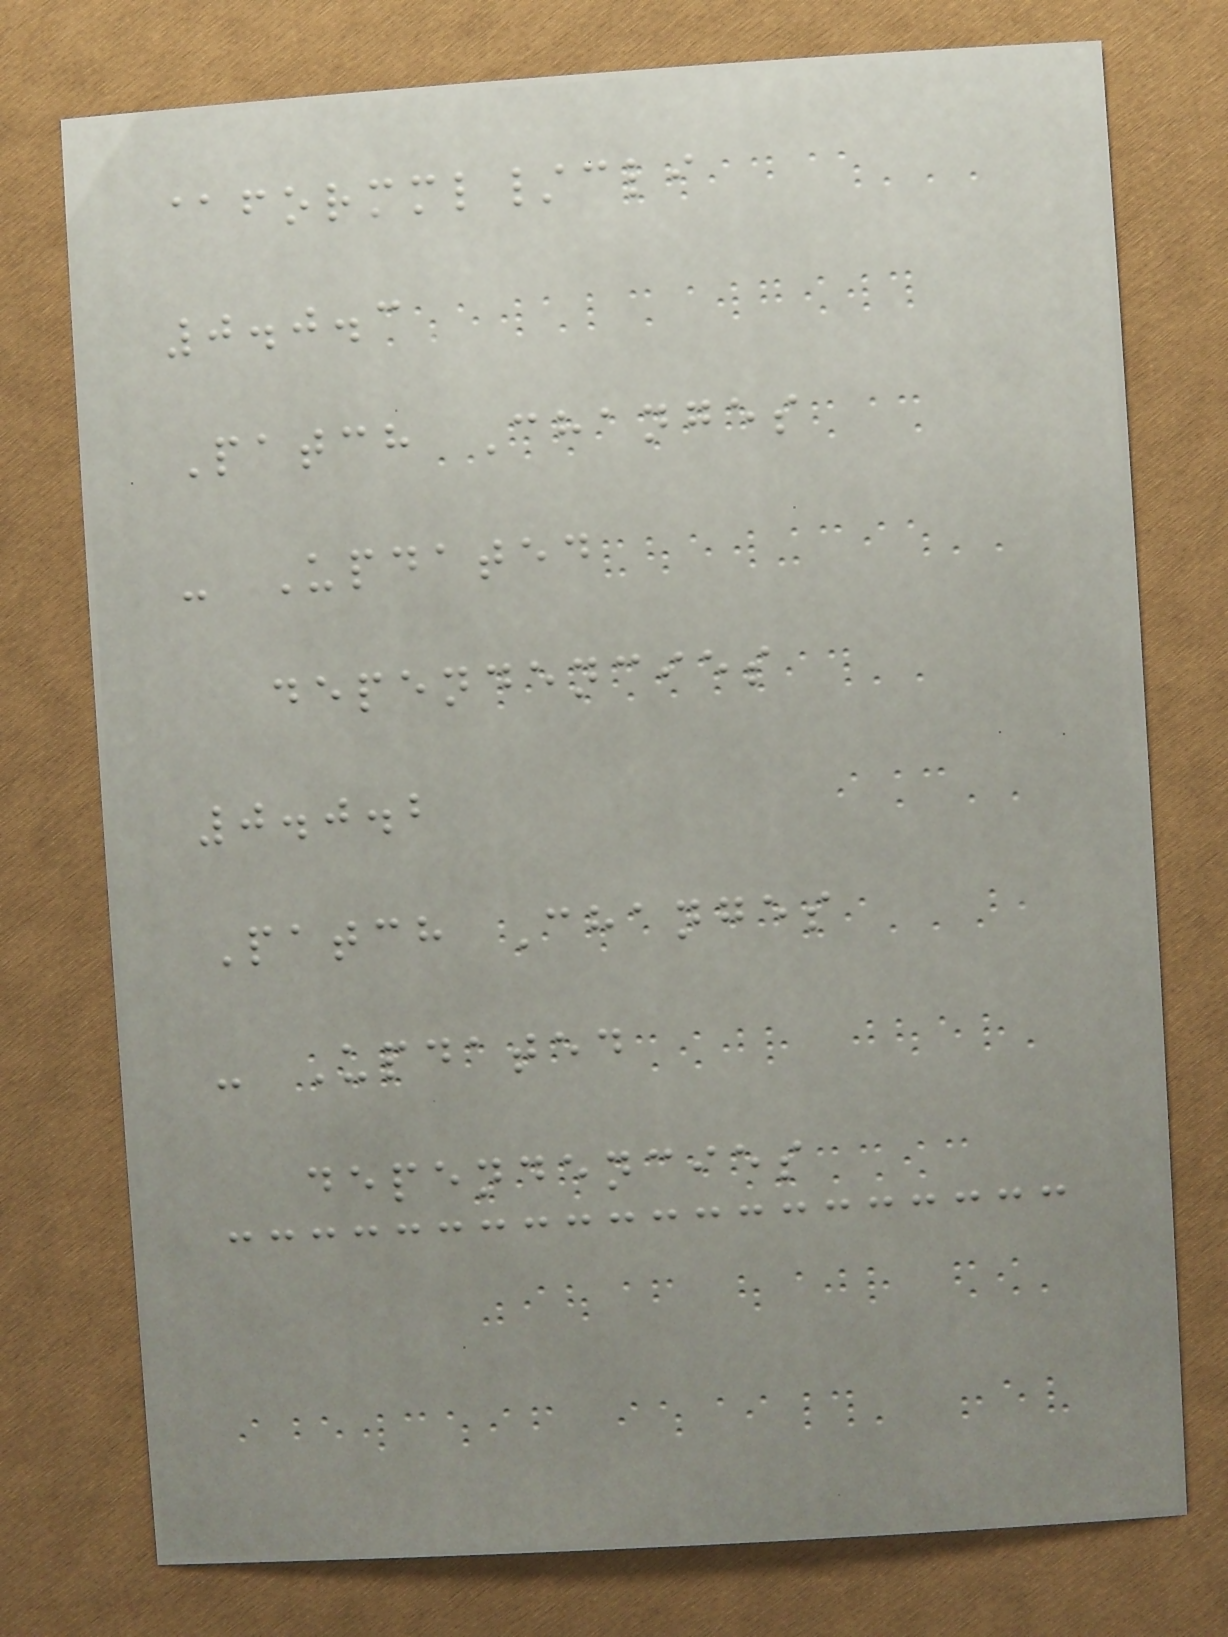@formml/cli
0.0.3
Patch Changes
- Updated
dependencies
0.0.2
Patch Changes
- Updated
dependencies
